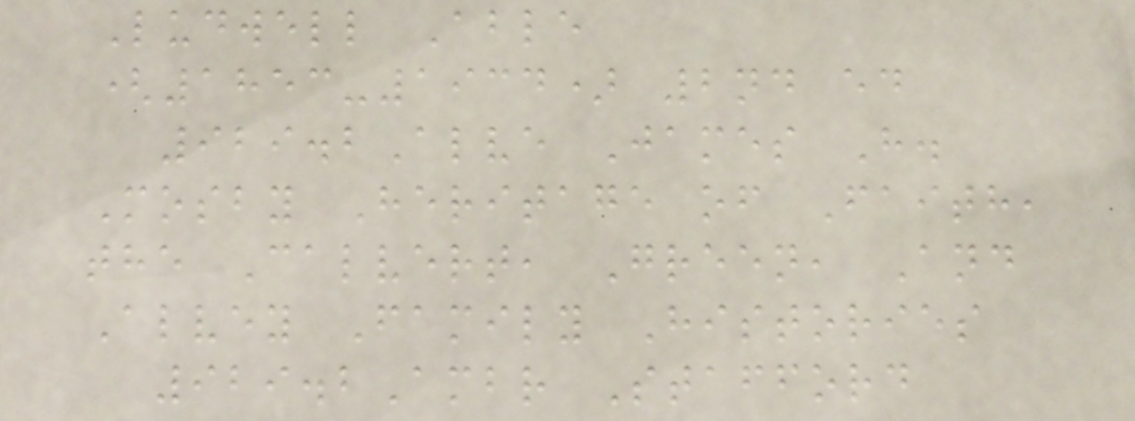Ludwell Able
(1853-1934) 2nd ed
929.2Alve James H.
Mosby Heritage of Faith,
the Calvert, Green, And
Alvey Family Histories
929.2Ambr Stafford
